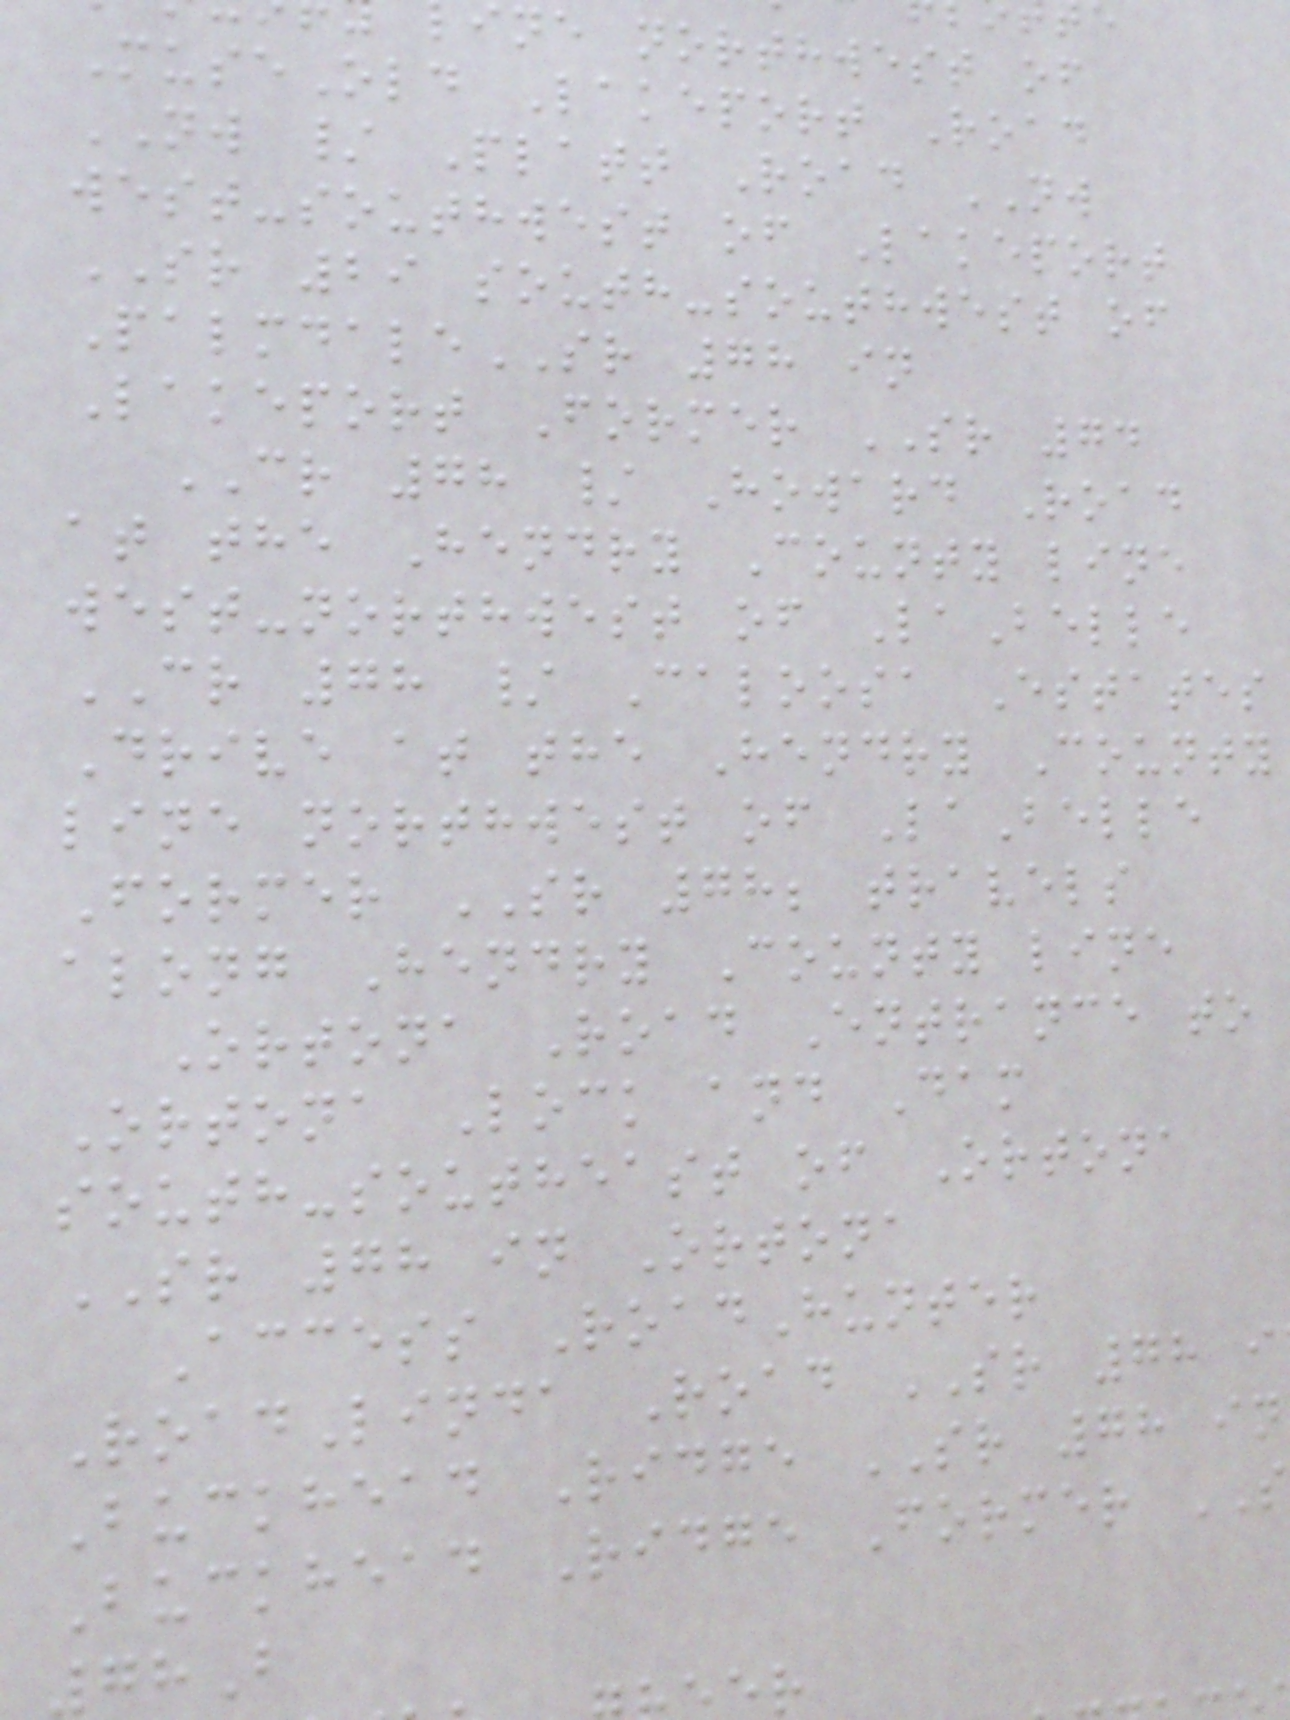ine northwest of
MuseOld Lakeport Road
NW / Platt Road NW
west-southwest of Lakeport
SR 29 south-southwest of
PalmdaleSR 78 in
Lakeport Former SR 74
CR 78 / Howard Road
at the Hendry County line
west-northwest of LaBelle
CR 78 / Caloosa Estates
Drive at the Hendry County
line northwest of LaBelle
Former SR 78; travels
along Hendry County line
Ortona Road Entrance to
Ortona Lock and Dam
south-southeast of Ortona
SR 78 in Ortona
Access RoadHunter
RoadLinda Road SR 78 i
Buckhead Ridge SR 78 in
Buckhead Ridge Former
78B
